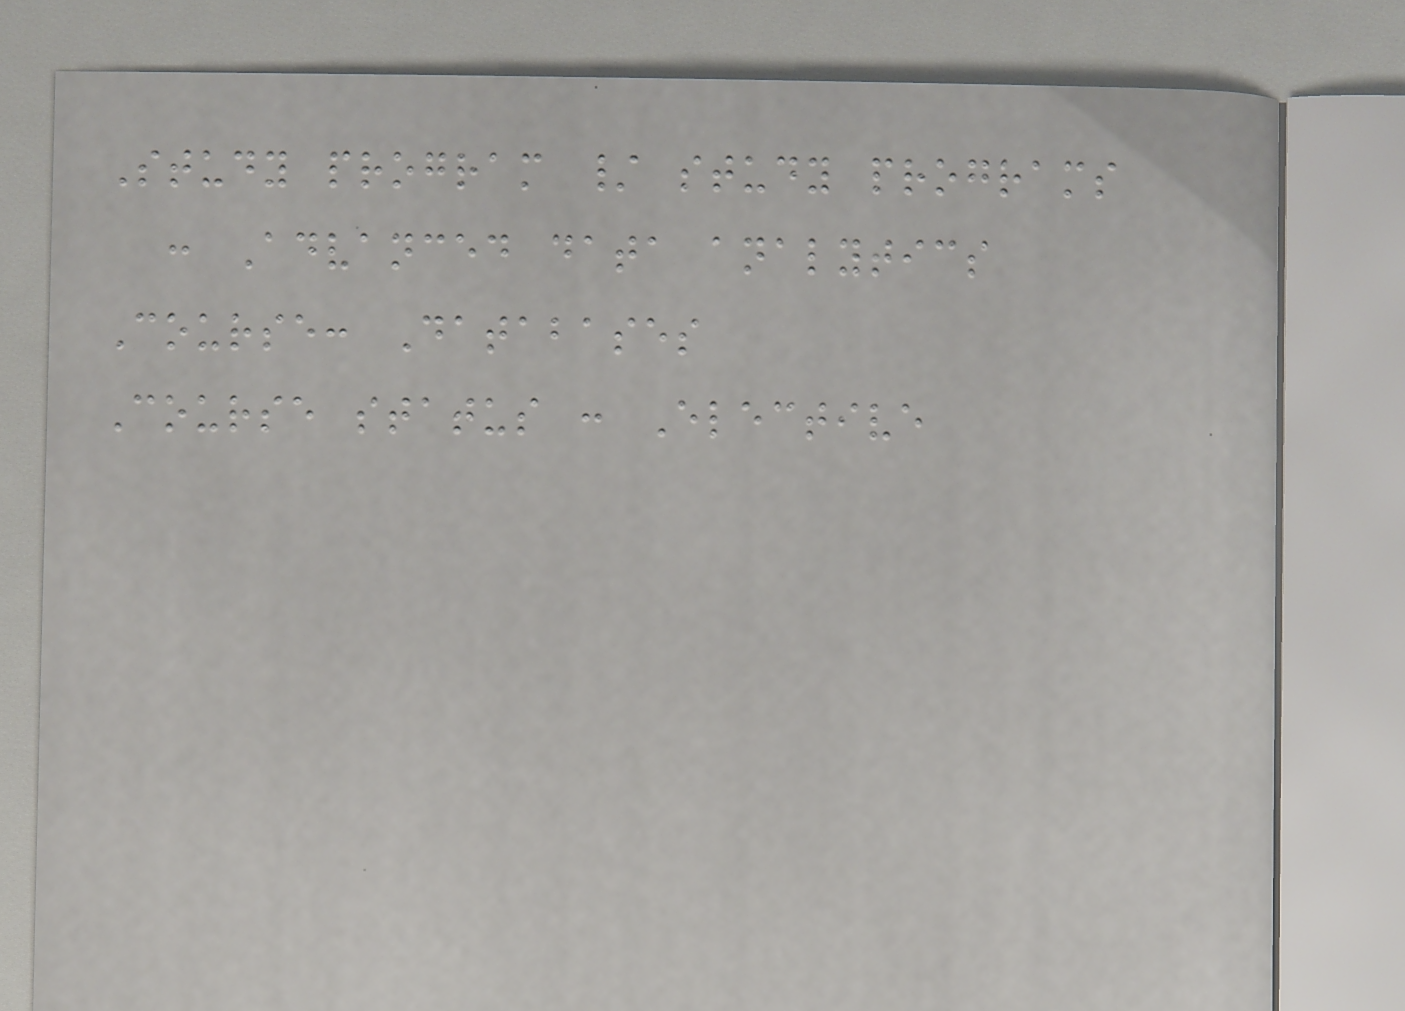Study program / study programs
: Advanced data analytics
Course: Databases
Course status : Elective
